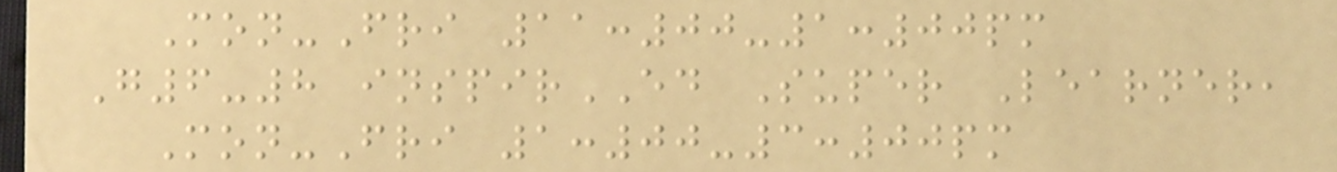Mon-Fri 11:00-1:00pm
G6-8 inspirED Super Learner,
Mon-Fri 1:00-3:00pm
